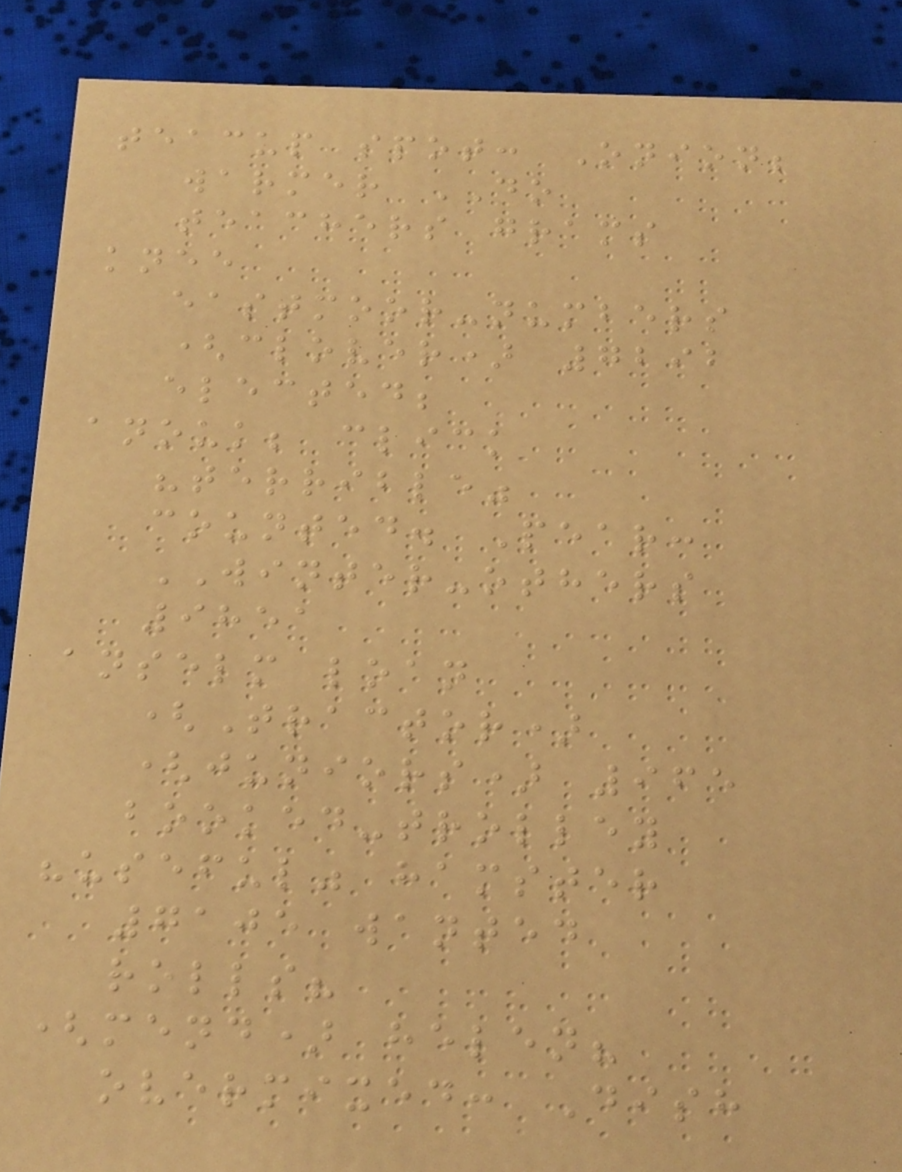teacup spot: Onion;
warmer DO
teachers grams
knee
eastmoor-numbers
(clover) 7292
elected;
anouk; click
"terrible"
counted. Pear:
WINTER-others
9851
anselm loan
(Tractor)
(juniors) 965
booked-trolley
"useful" hamster
7105 wanted
rolls?
(mend) helen?
overmixed: Dish
